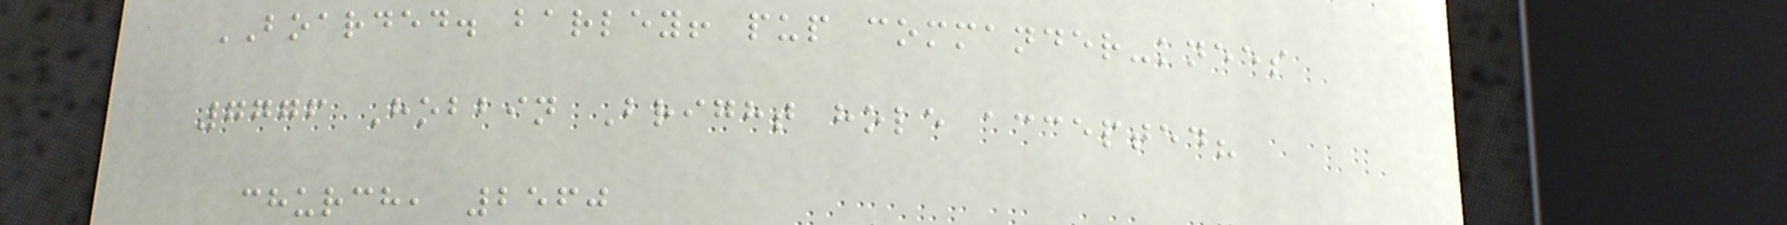BOARDED. barley! pup commander-knees
7776 Hobbin Bright hole accepted?
church, 2560
